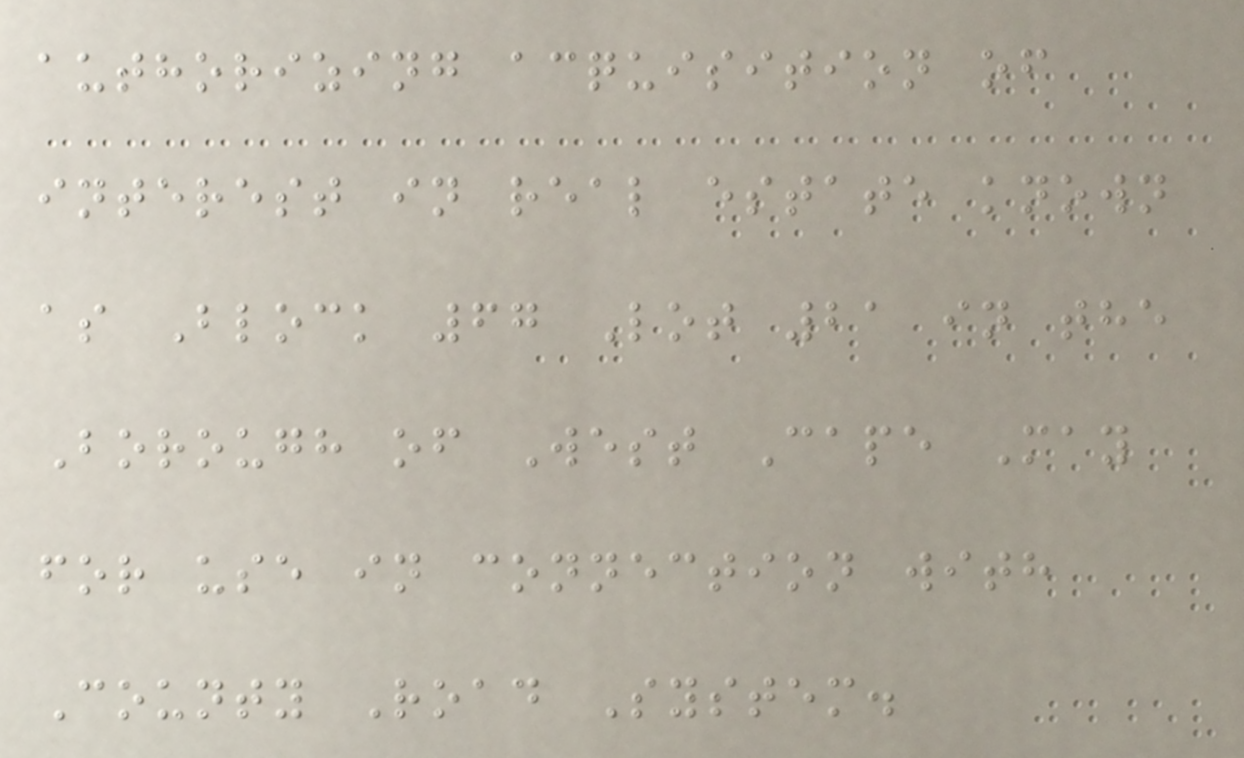authorizing acquisition of
interest in real estate known
as Block 67 Lot 21 in the
Borough of West Cape May
for use in connection with
County Road System.
